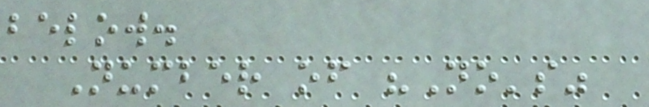below.
Number of "No's"
